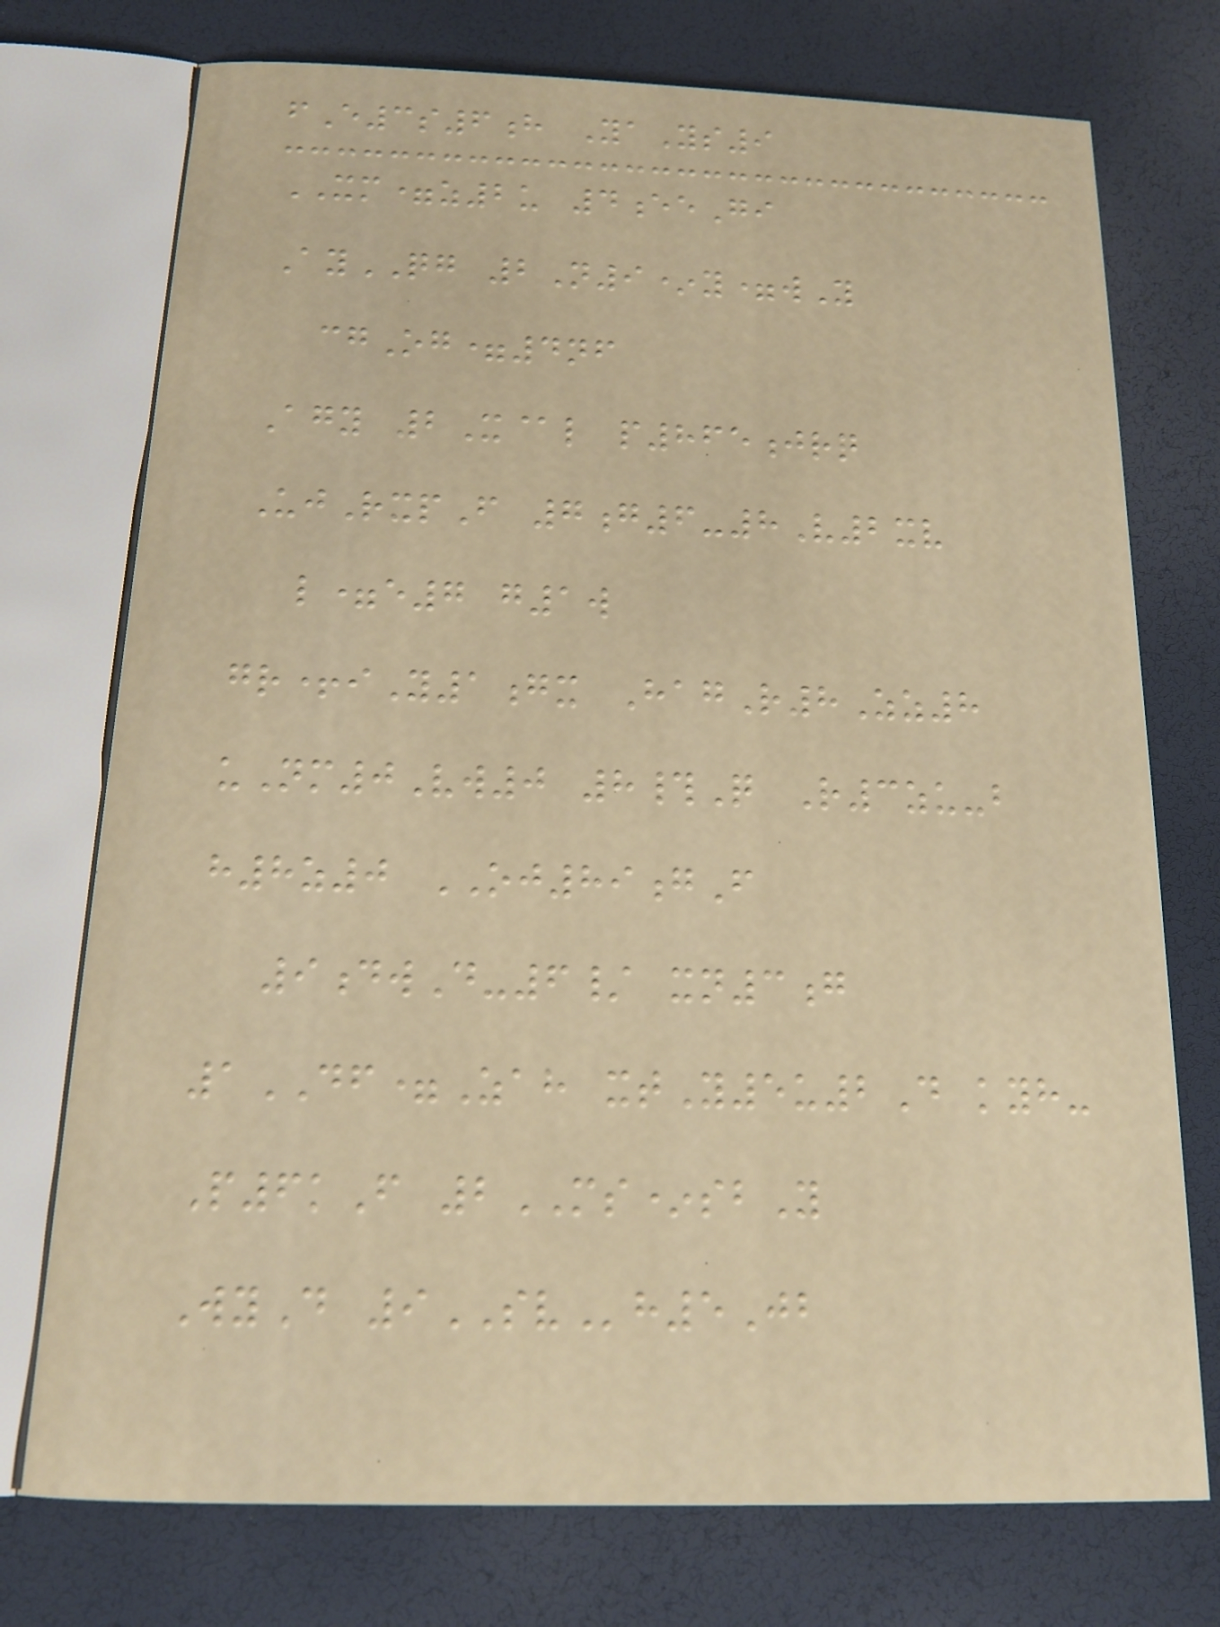fE3s6h YaYs9
XM=z2u 4eeGi
AyQG 2N9*y=wY
cgOg=4nf
Agy 2X@l p865jrq
UjRxpF 7g6-8V2xv
l=e7 g1w
gr+iY1gx HagR8Zz8
uNm0Vw0 8#Q R3zu-b
h8z0 OJ89gF
9dwD-6/ xn3g
1DF=Zah xtY5u2D kyh-
P6kF 2MS*sbY
WyD 9SVh5Jb
